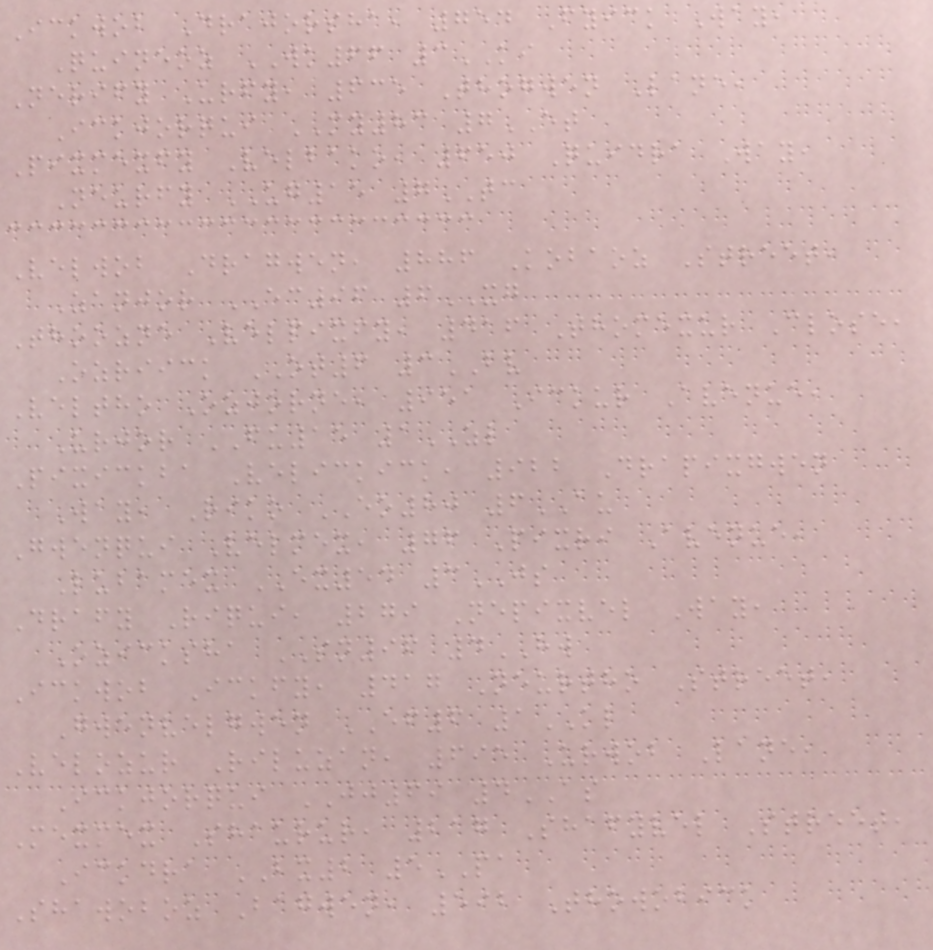Ickwob Drajorsha, 754 Fyick Way,
Quineoz WK66 3KI
Nerify Urfy, 635 Thogwen Lane,
Ickjorqui MY83 7ET
Pixmexfy Velbako, 650 Quidra Way,
Neurfy UG15 7TC
Velwob Dragwen, 886 Kobaoz Street,
Zanjor EC96 6XG
Thoozne Velpixfy, 416 Thomexur Close,
Ozriick OT6 3BV
Veltho Ozjorne, 951 Ickur Avenue,
Urjor FU15 1ZL
Pixickba Velickick, 922 Drapixgwen
Way, Riko EO80 6AU
Gwenqui Velmex, 76 Pixri Avenue,
Lubamex EX54 3JS
Drafy Riqui, 279 Nepixvel Way,
Ozicksha SN96 4HW
Ickwob Ickfy, 417 Neurtho Street,
Gwenvelgwen EF6 1KL
Velozur Riluzan, 695 Urwob Lane,
Ickjorqui JJ69 4AS
Mexmex Shaurur, 217 Shafyvel Street,
Ickdra BX2 5PA
Shawoboz Bagwen, 592 Thowobick
